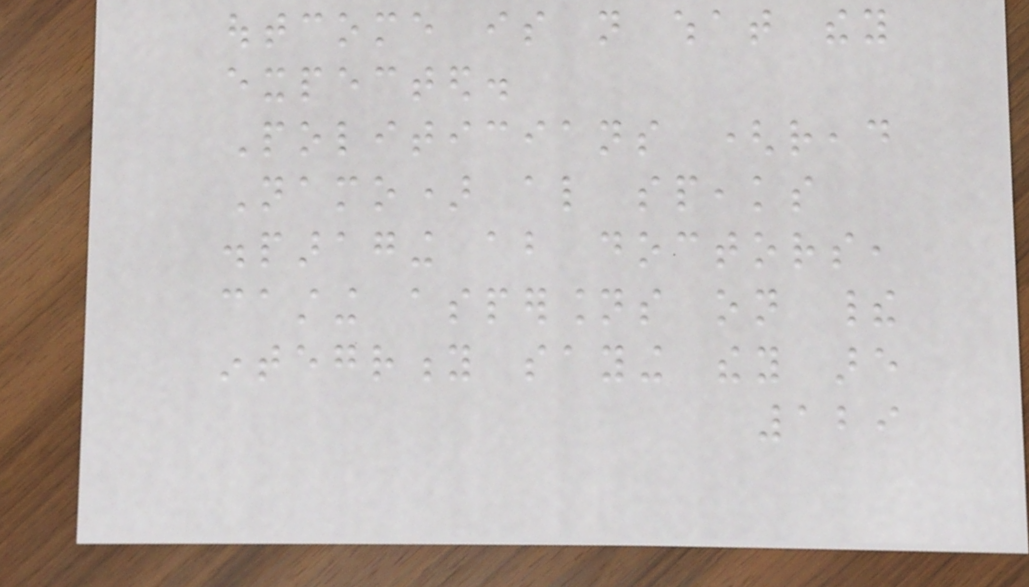outcome is not what they
expected.
Politicians (read
Namo) also speaks
disparaging about doctors,
casting aspersions on their
integrity saying they are
129
